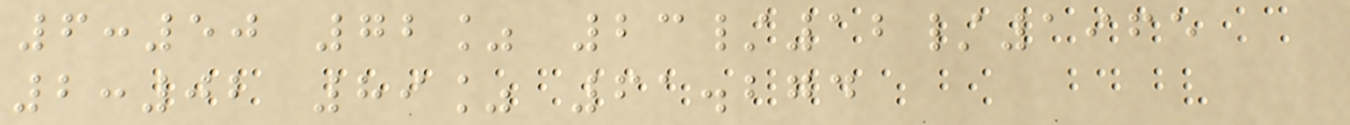6:50 72% 23/12/1965
2:02 89% 61.274
